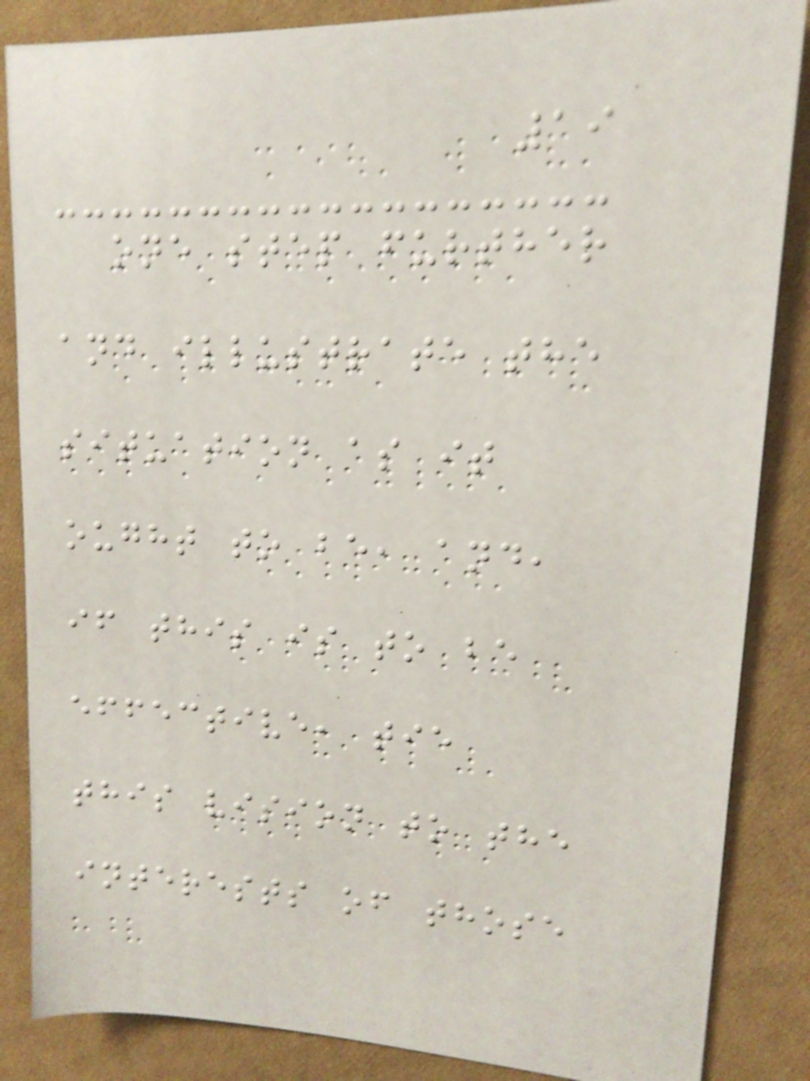19
one step further
and illustrate the
situation as it
ought to be, and,
if this is to be
effective, tie
this vision to the
interests of those
